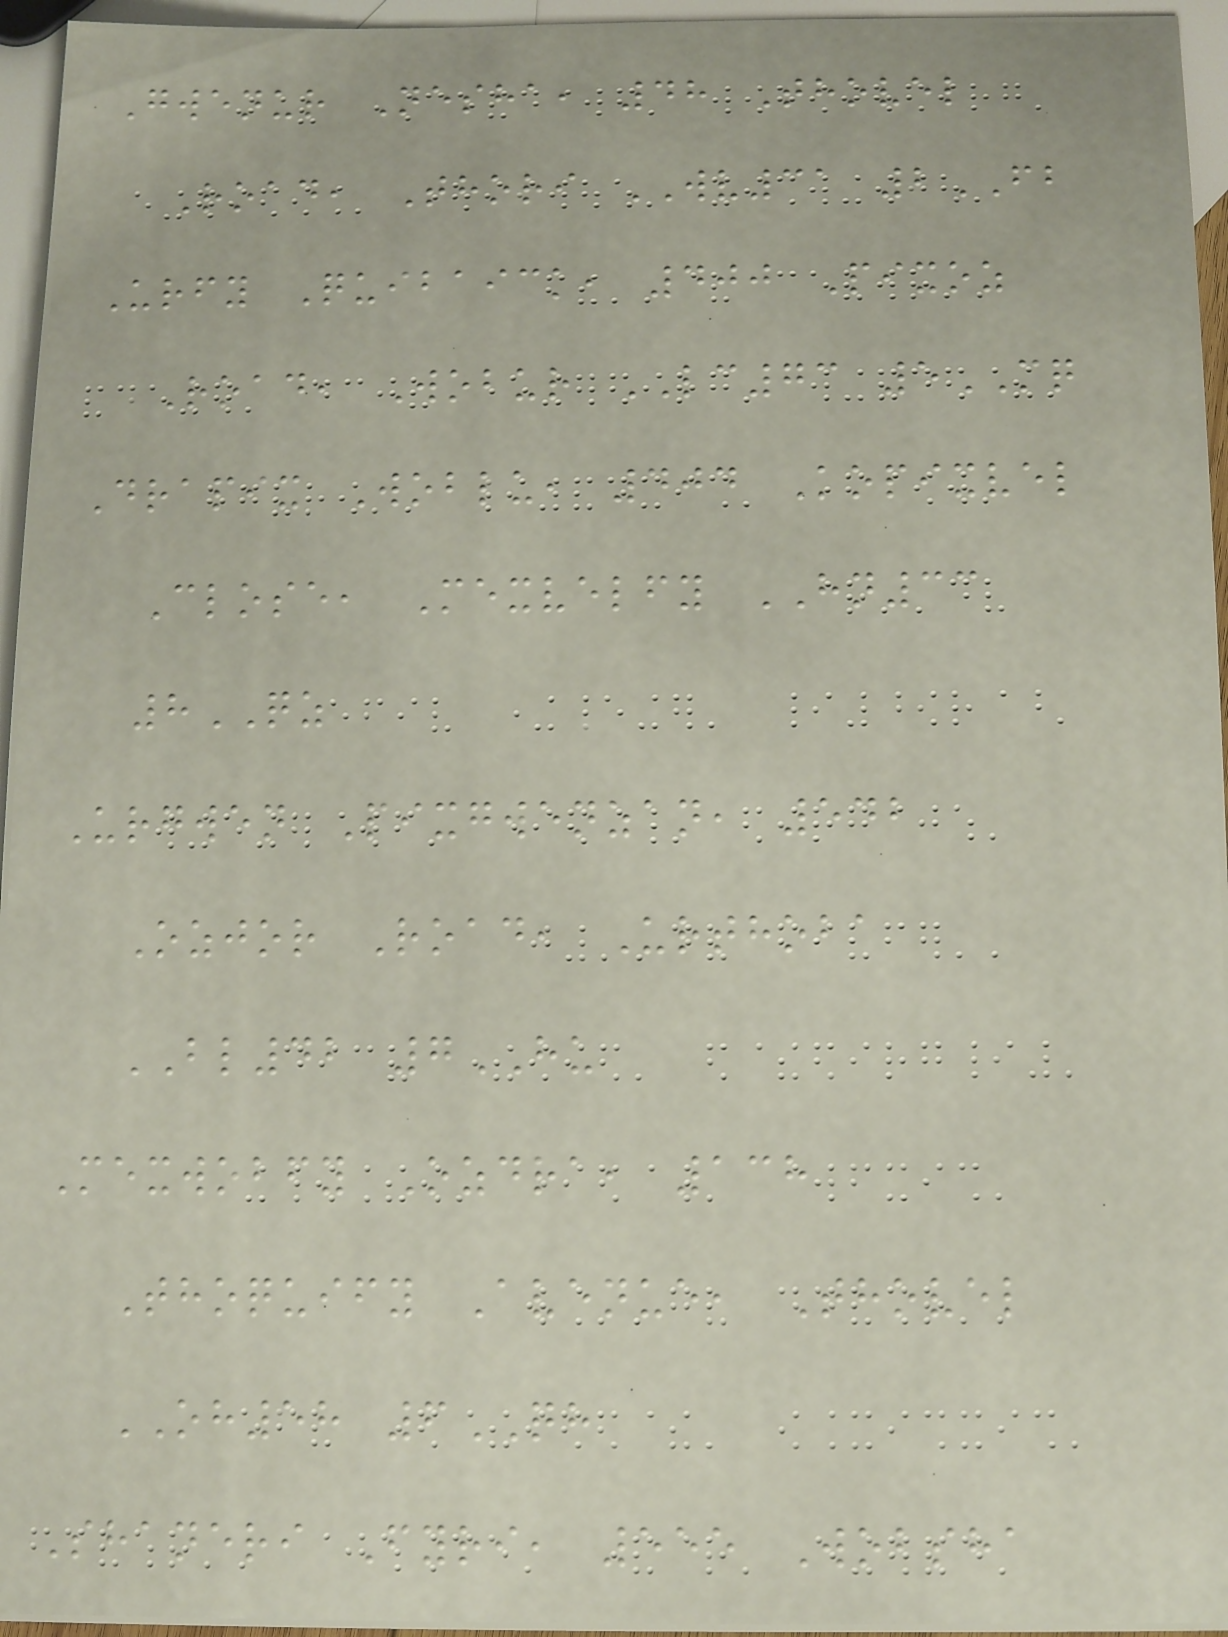Gwenur Nesha, 48 Thovel
Road, Thori WV31 2FB
Urfy Quibaick, 400 Pixoz
Road, Wobur LC73 5MQ
Drapix Woblu, 404 Kopixvel
Close, Mexvelfy HN33
8QZ
Urgwen Pixgwenzan, 542
Ozjor Road, Urthoba
BL42 7HU
Mexwobfy Ozdra, 138
Thoquify Avenue, Thovel
OH58 6QH
Shaneri Fyri, 555 Wobsha
